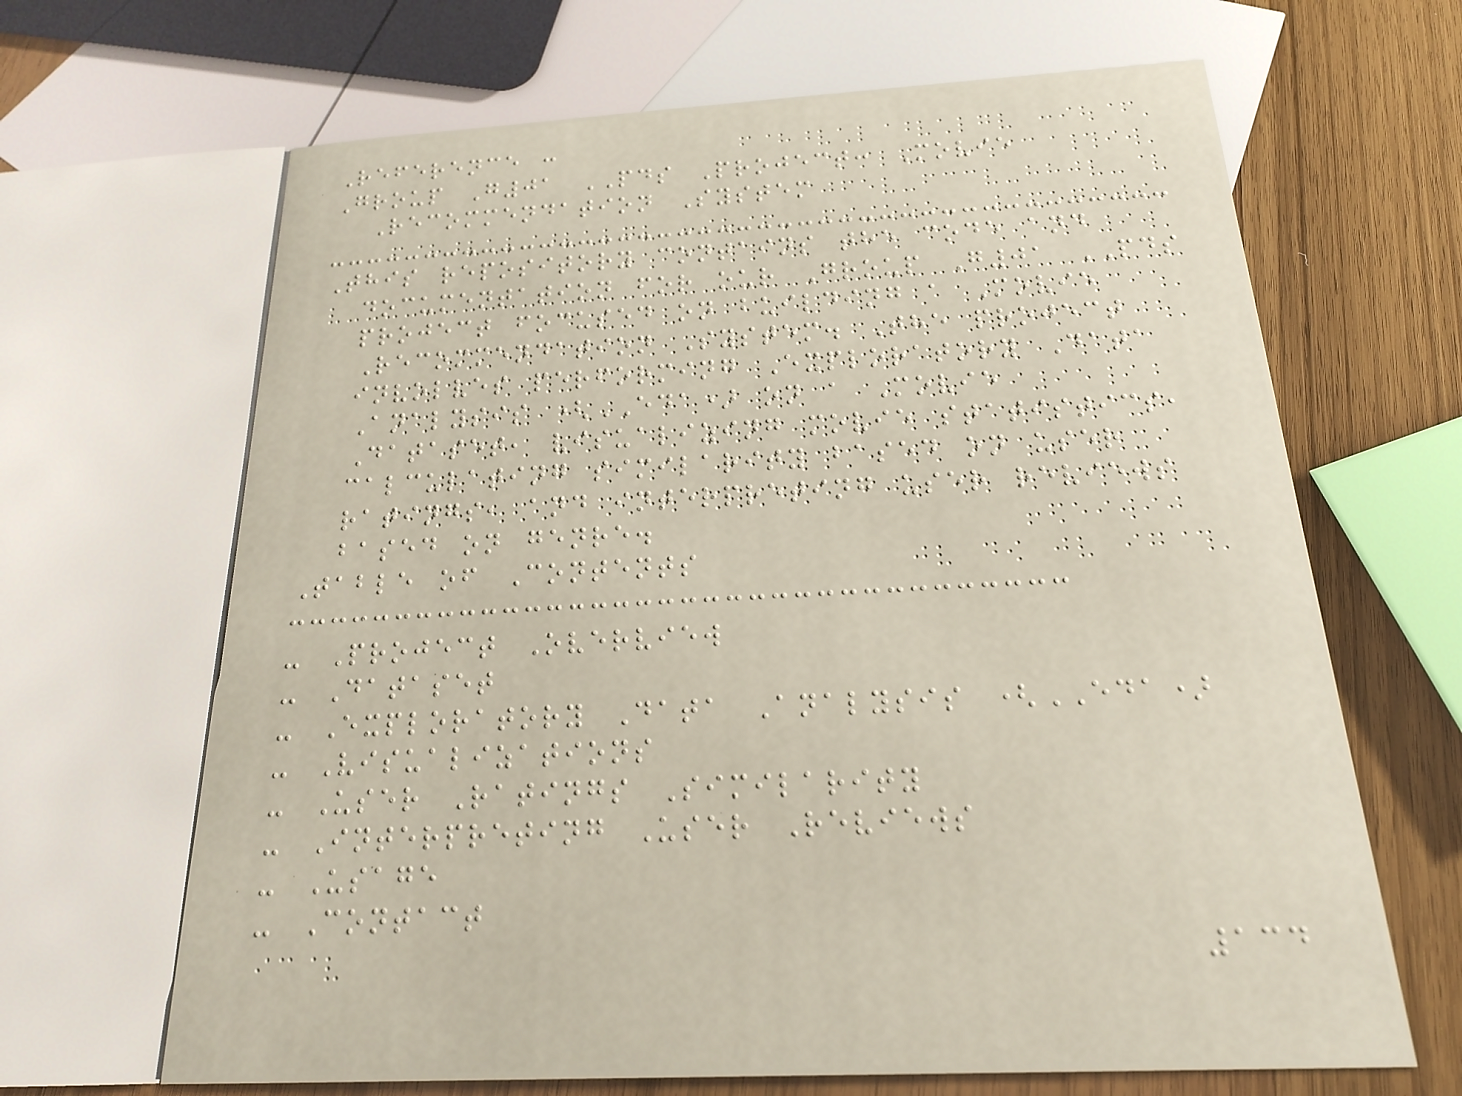Reference :
Group G01 PDS Project: Movie
Recommendation System
This repository contains the code and
documentation for our Group G01 PDS
project focused on building a Movie
Recommendation System. The project
involves performing Exploratory Data
Analysis (EDA) on a Movie
Dataset, visualizing movie statistics,
calculating similarity based on user
ratings, and interpreting user reviews
based on genre.
Table of Contents
- Project Overview
- Dataset
- Exploratory Data Analysis (EDA)
- Visualizations
- User Ratings Similarity
- Interpreting User Reviews
- Usage
- Contact
134
